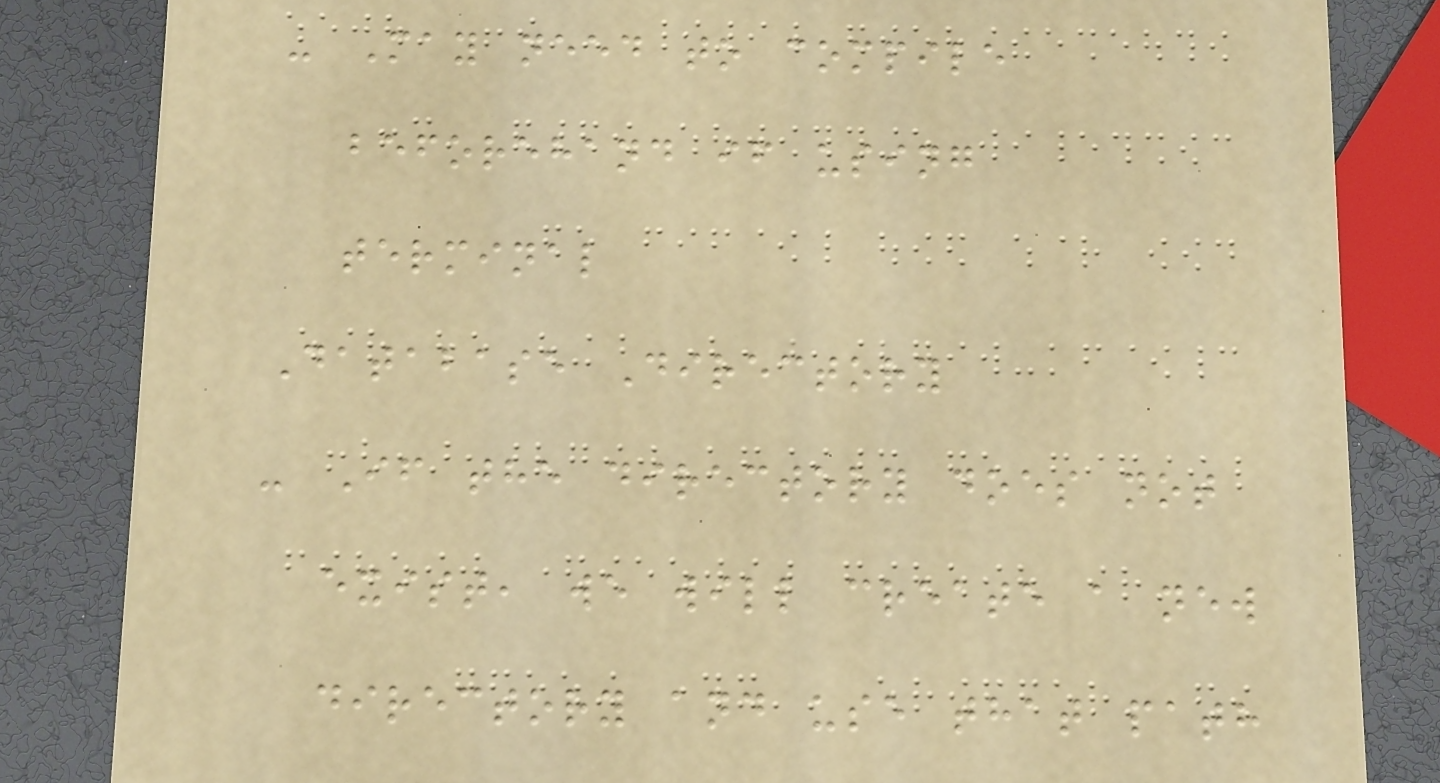- May need to compile
beforehand if using
terminal
Database Directory
- If the directory does not
exist, we will create a new
directory and use that path
